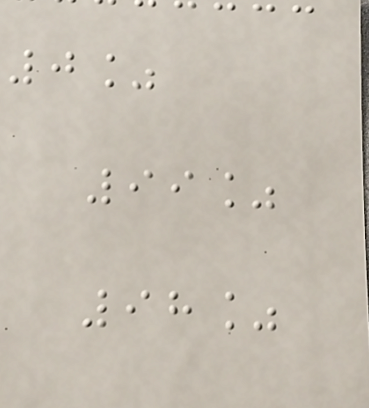0%
99%
98%
